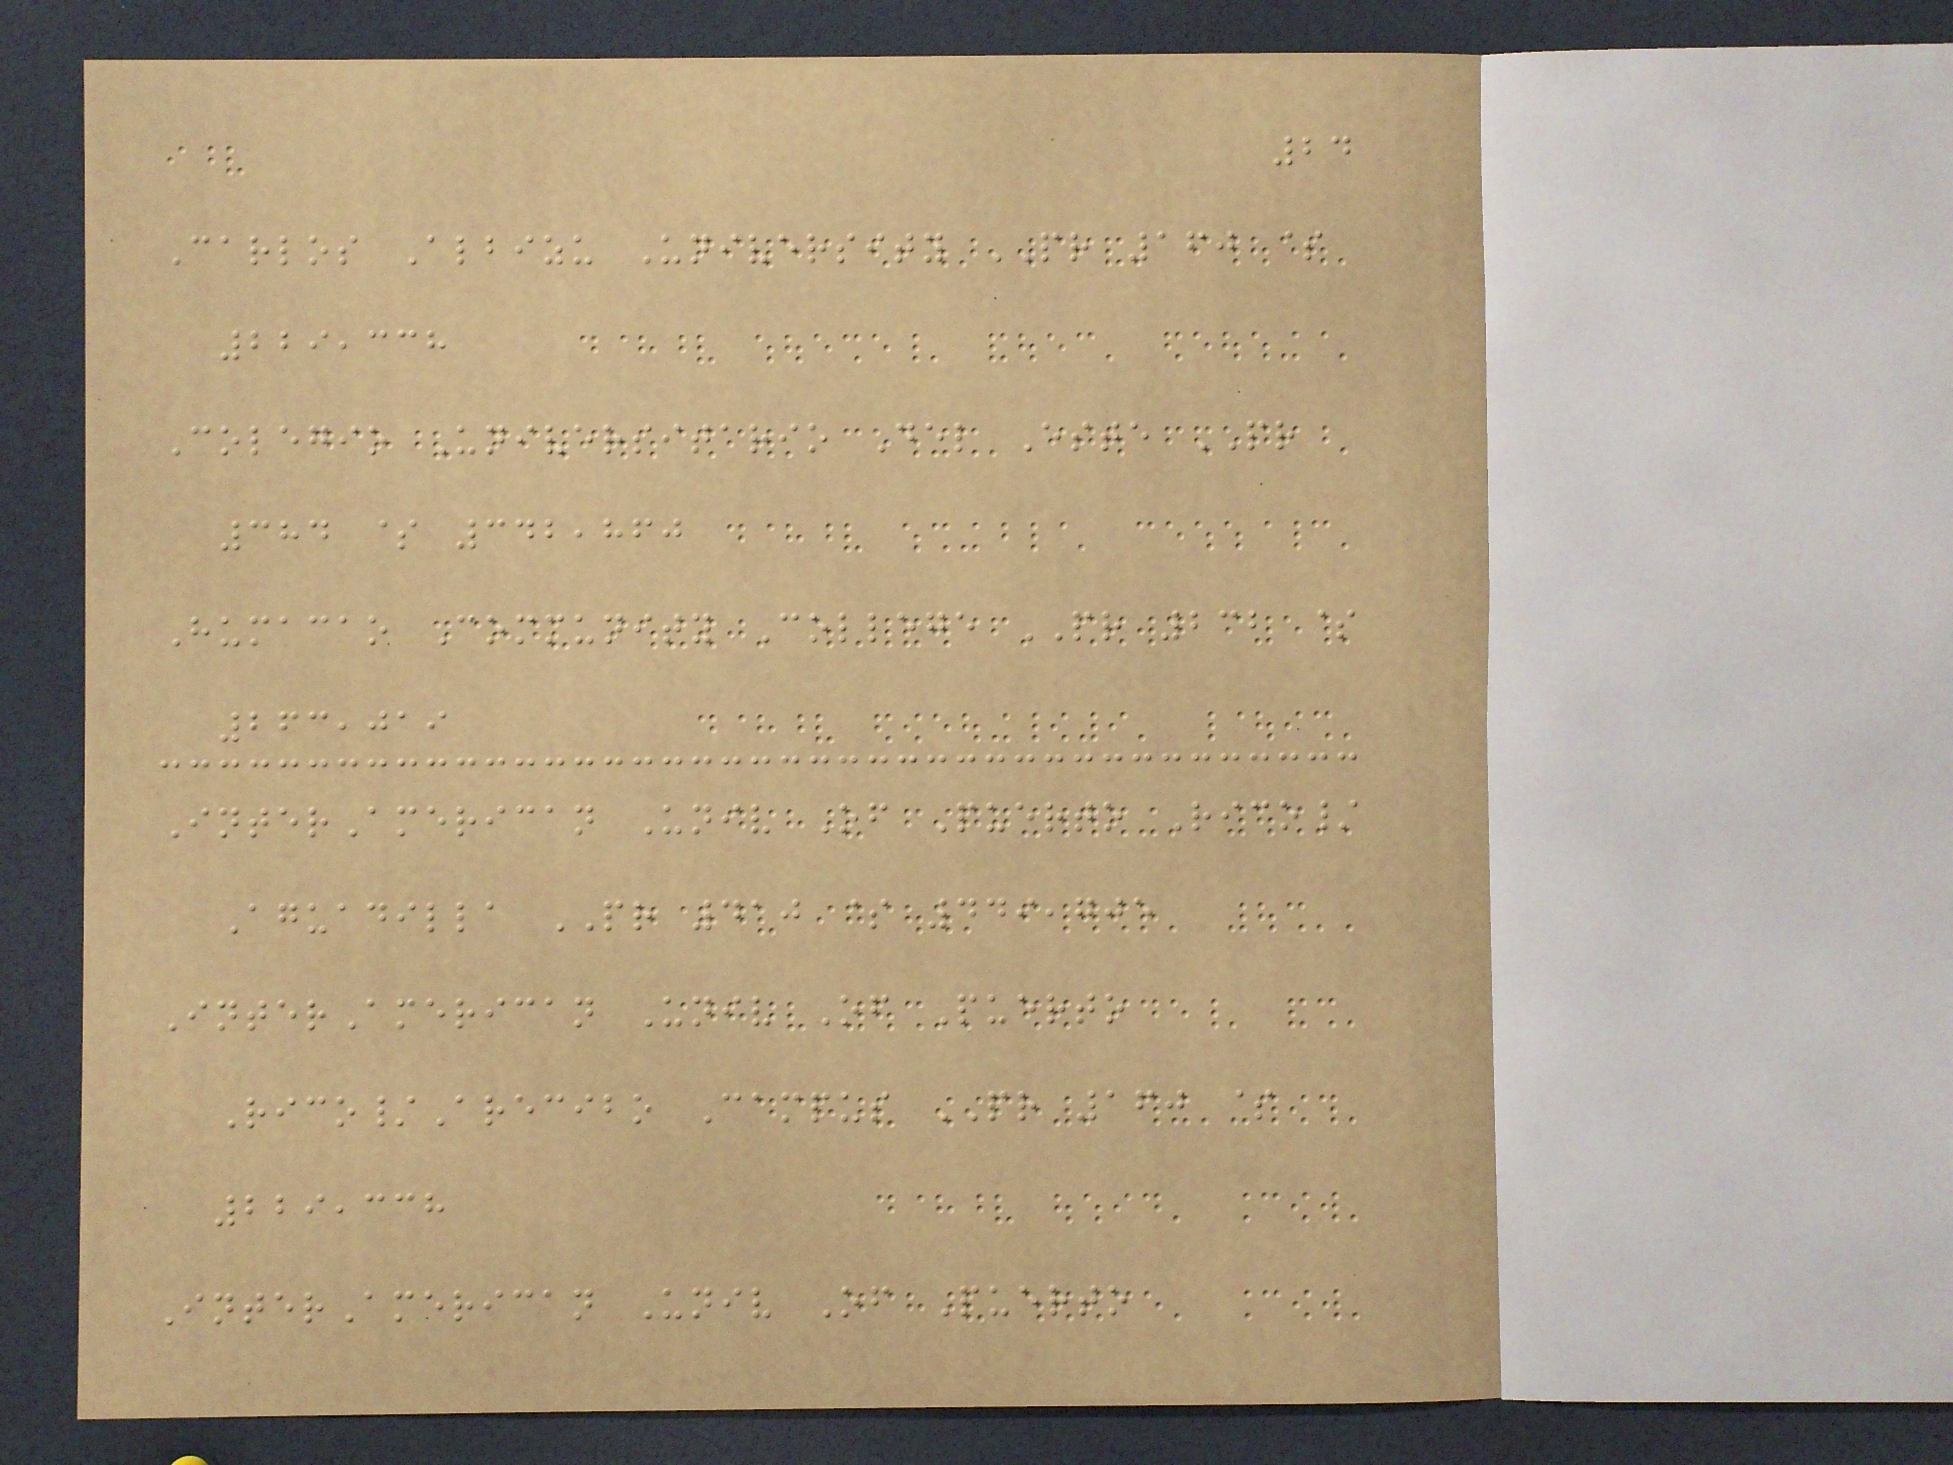24
Carlos Albizu University PR 160 $
229,338
Colegio Universitario Del Este PR
384 $ 342,860
Humacao Community College PR 232 $
263,019
InterAmerican Univ Of Puerto Rico/
Aguadilla PR 410 $ 449,705
InterAmerican Univ Of Puerto
Rico/Arecibo Campus PR 160 $
229,338
InterAmerican Univ Of Puerto
